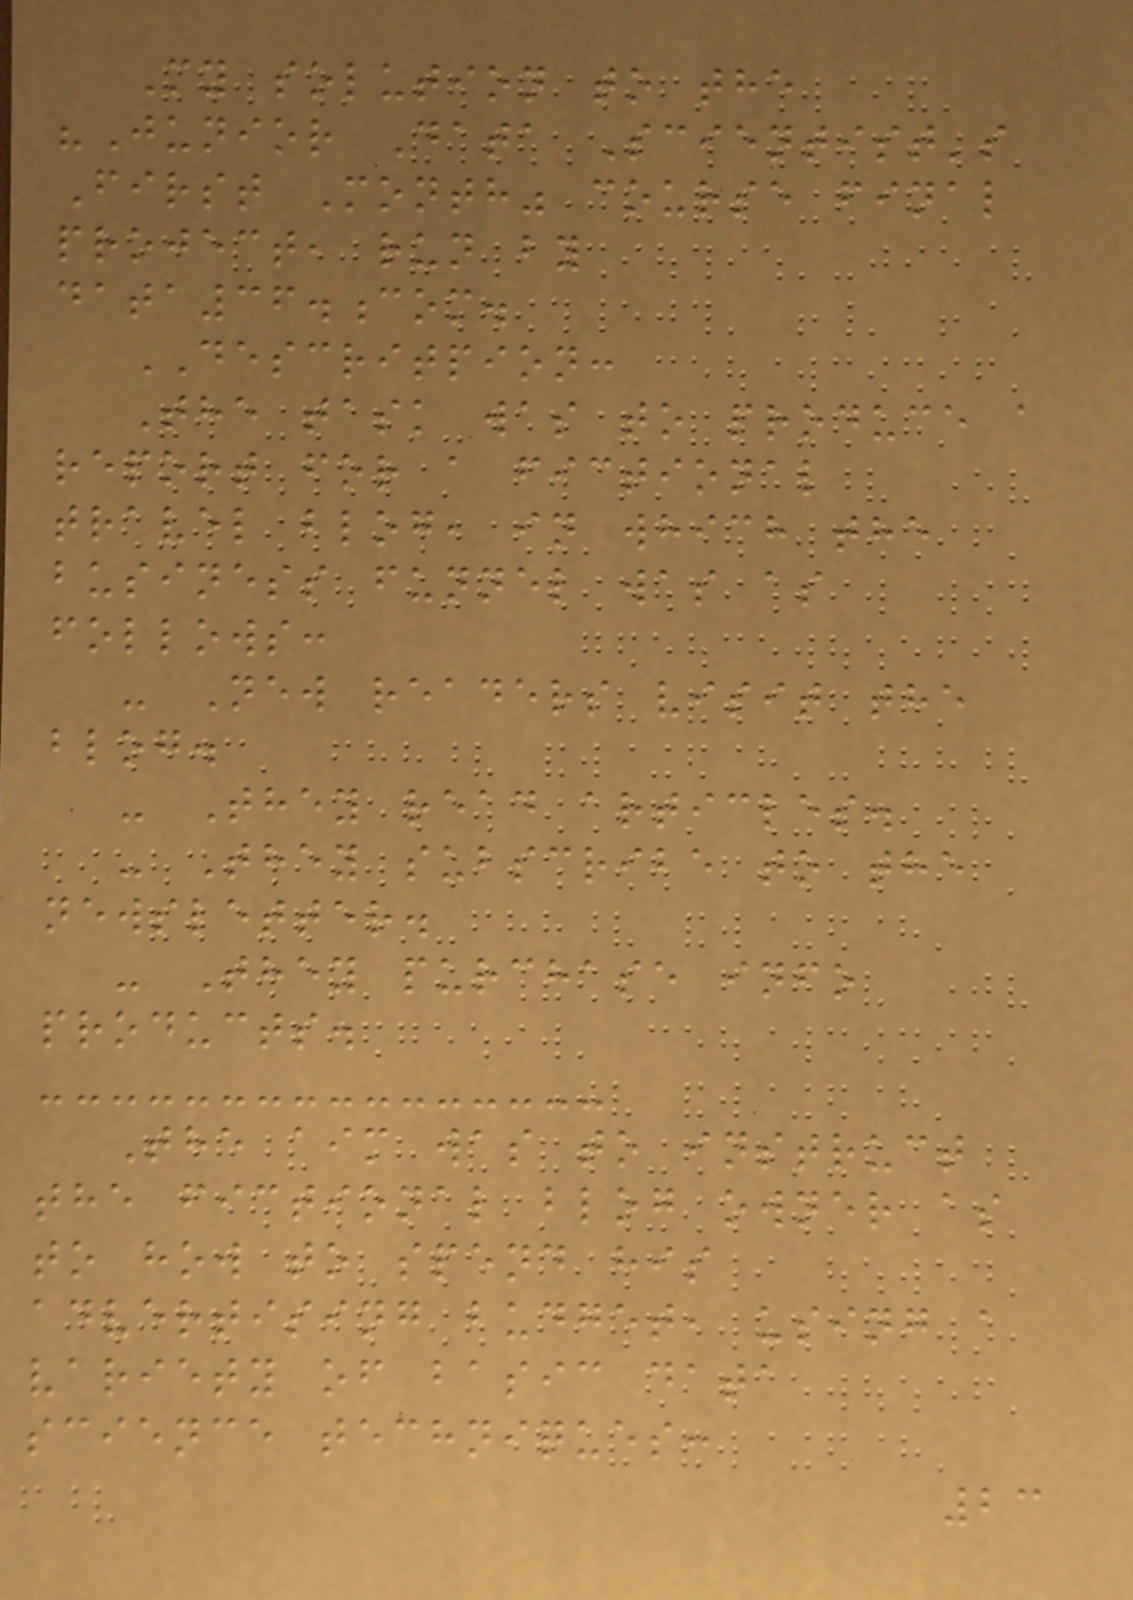My solution to the
"Junior Data Scientist's
First Month" course final
project, run by
data36.com.
DESCRITPION:
The task was to produce a
report for a fictional
travel blog, in which the
business funnel was as
follows:
- New readers visit the
blog.
- They read articles.
- They subscribe to the
newsletter.
- They purchase info
products.
The aim was to instruct
the fictional blog owner as
to how to spend his
advertising budget, using a
variety of basic data
science techniques:
23
